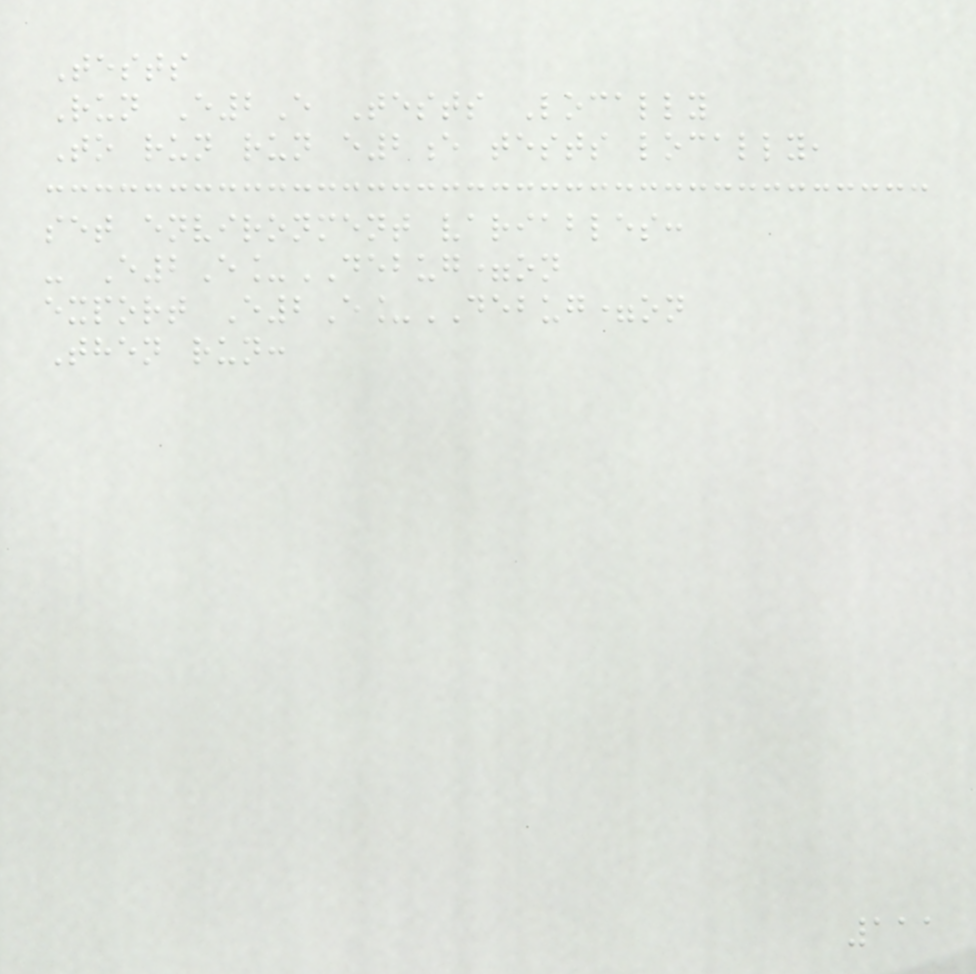Tests
Run E2E Tests Locally
To run run e2e tests locally,
set environment variables:
- E2E_DEBUG=on
export E2E_DEBUG=on
Then run:
111
